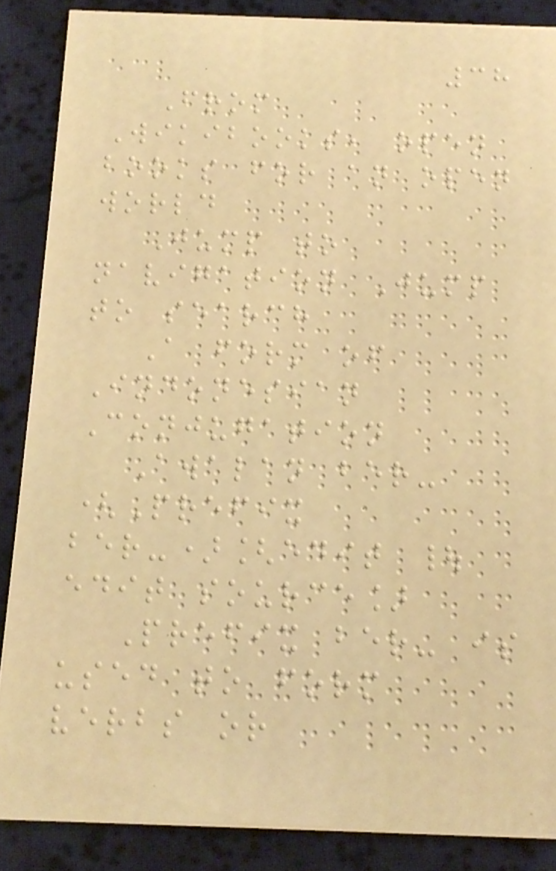38
From
Wikibooks, open
books for an open
world
Jump to
navigation Jump
to search
A form of
Indonesian
Conjugation
Awalan ber-
(Prefix
ber-)[edit |
edit source]
Prefix ber- is
used to form
verbs or
